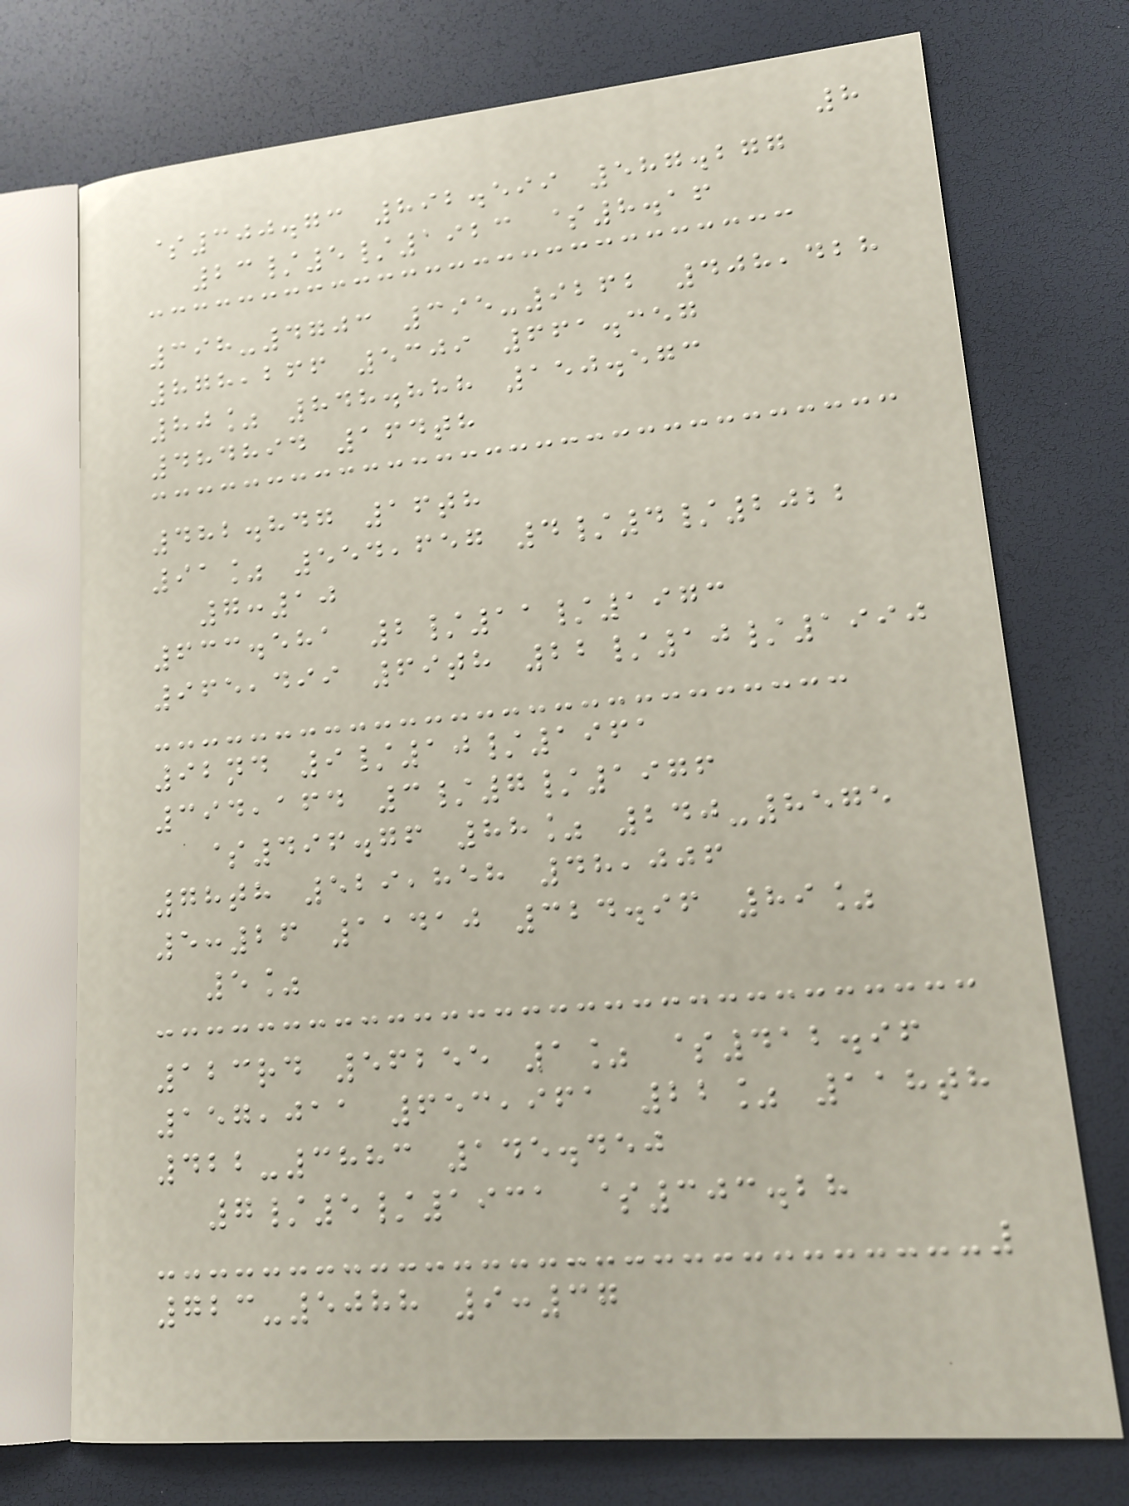8
$300.73 892.599 587.277
23/5/1923 $8.16
398-4703 395-9262 408,428
878,266 5309 661.357
80% 848.888 150.573
484894 164th
482.847 16th
91% 554,657 4/4/2022
7:10
633.581 2/11/1973
965,499 69th 22/10/1990
92nd 9/10/1961
394,164 3/7/1976
$496.76 88% 240-8575
78th 529,858 48,006
5:26 11410 324.96 89%
5%
123rd 56255 1% $412.96
157,011 653,961 22% 118th
422-3883 145.450
7/5/1931 $303.28
723-5088 9:37
